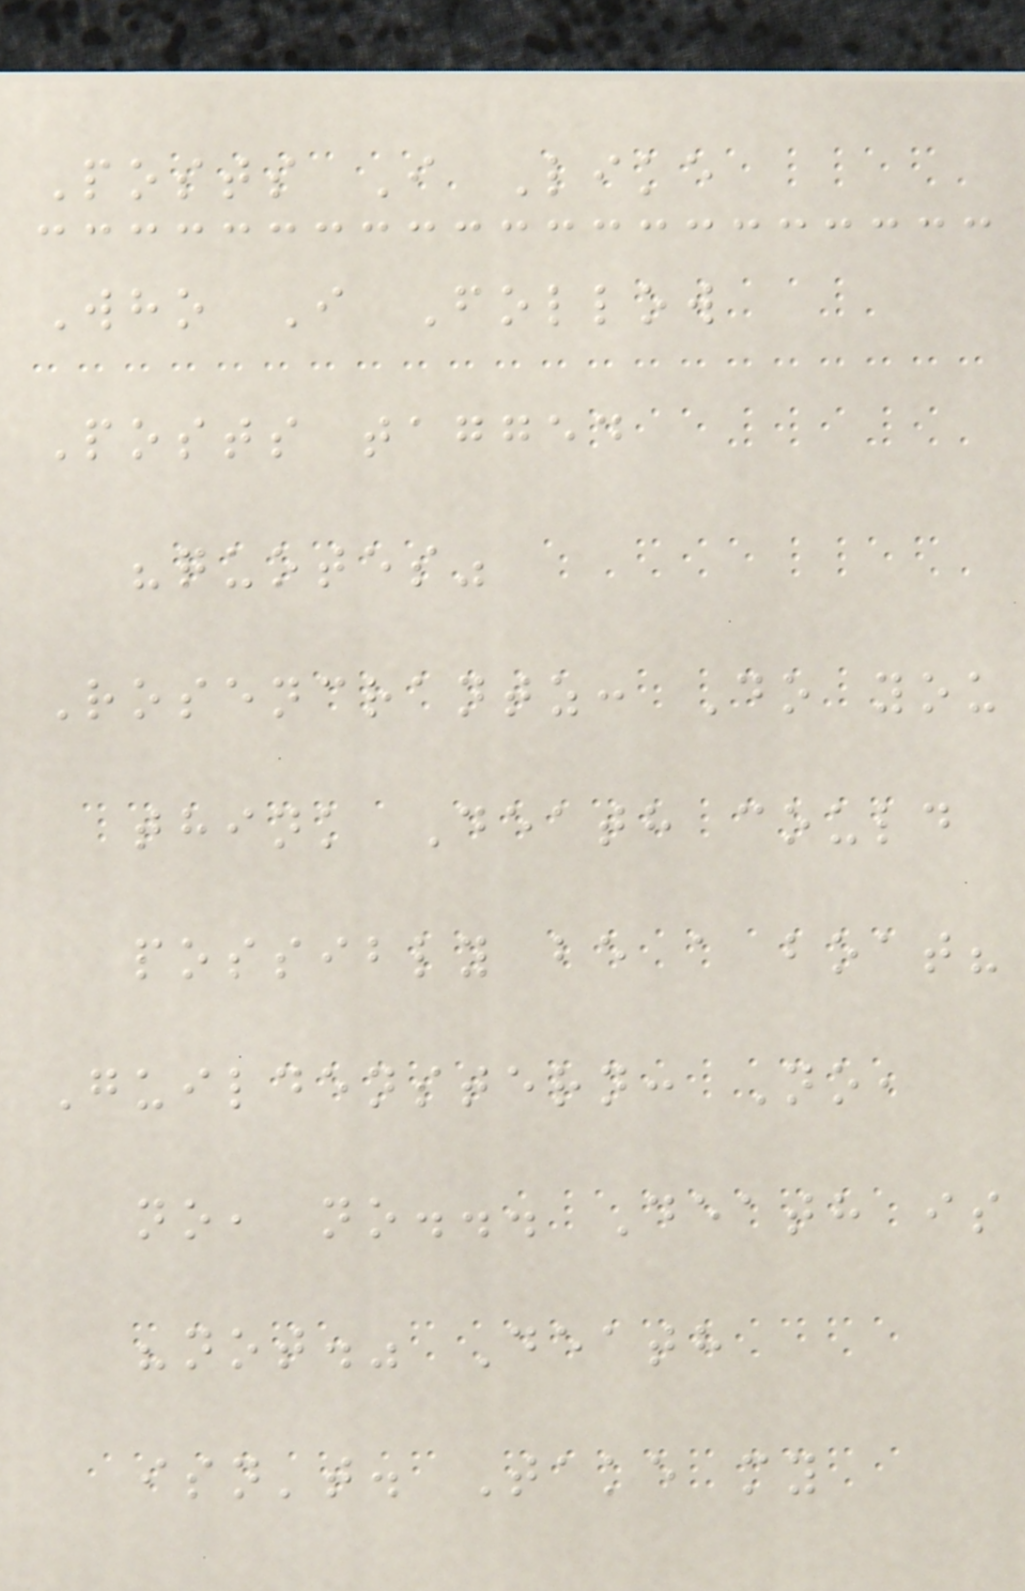Posts I Like
Who I Follow
Posts tagged
"quotes"
Rosencrantz: Do you
think Death could
possibly be a boat?
Guildenstern: No,
no, no... Death is
"not." Death
isn't. Take my
